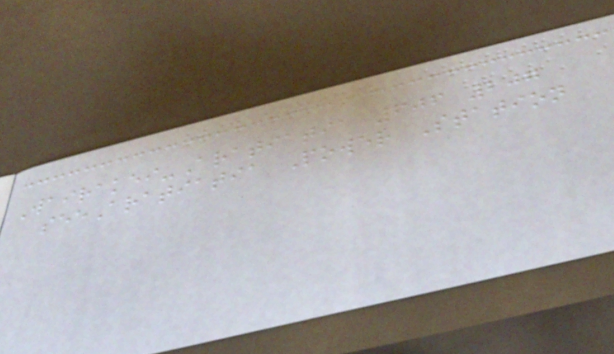Wairakei-Aratiatia 606 207
seeAratiatia Power Station
